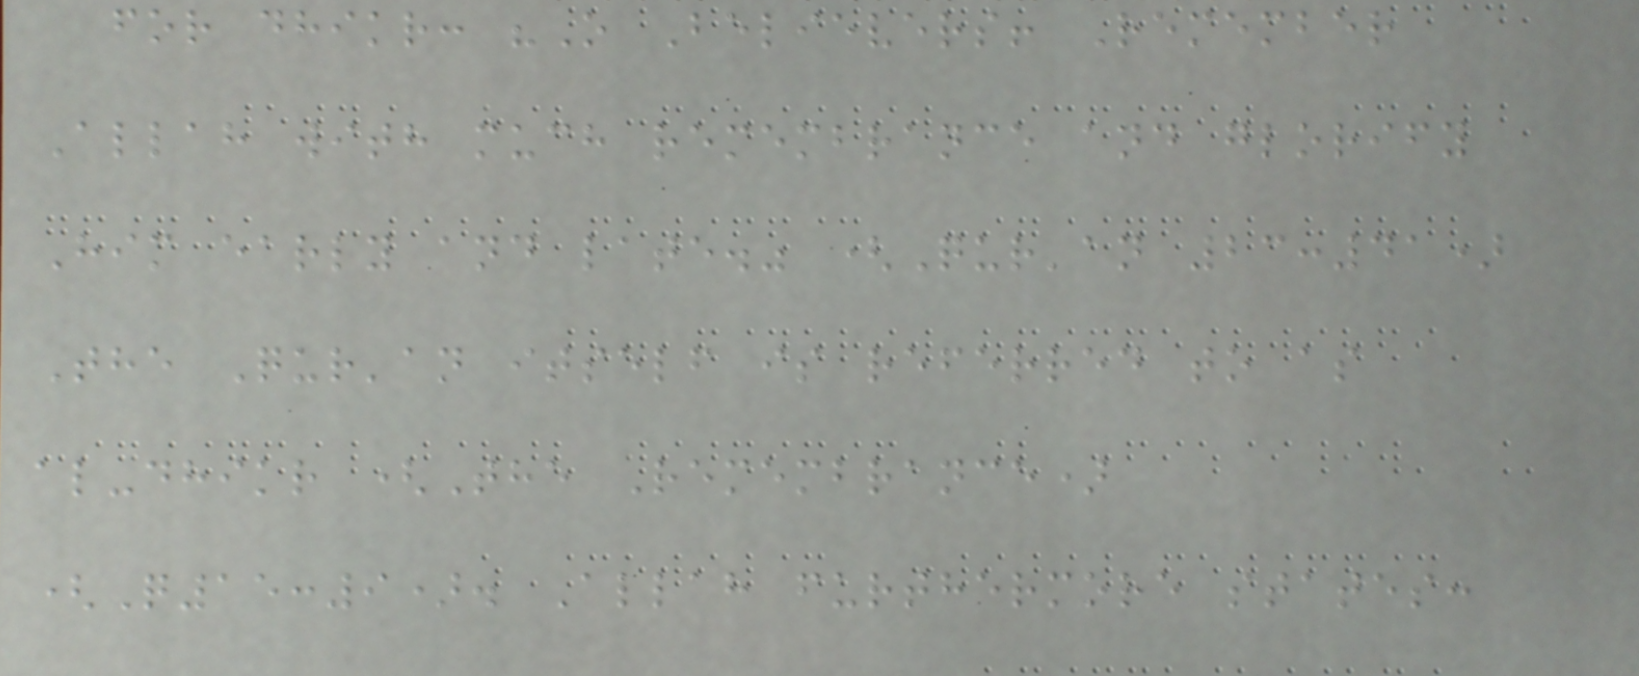for dhikr: "O Believers! Remember
Allah with much remembrance and glorify
Him early and late." (Qur'an 23:41)
The Qur'an itself is referred to as
al-dhikr (The Remembrance)
(Q15:9). Allah furthermore states:
